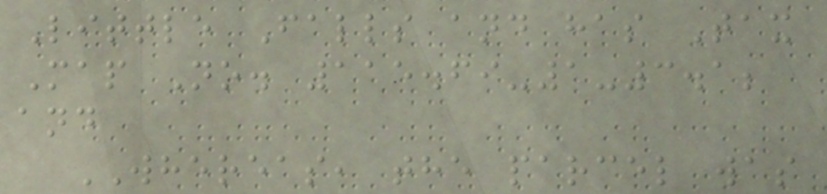Little Falls and has Tax
Map No. 115.69-1-3.1;
and
WHEREAS, the parcel was
